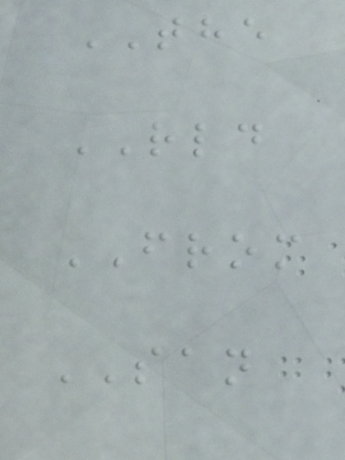THE
RLD
FROM
SAN
